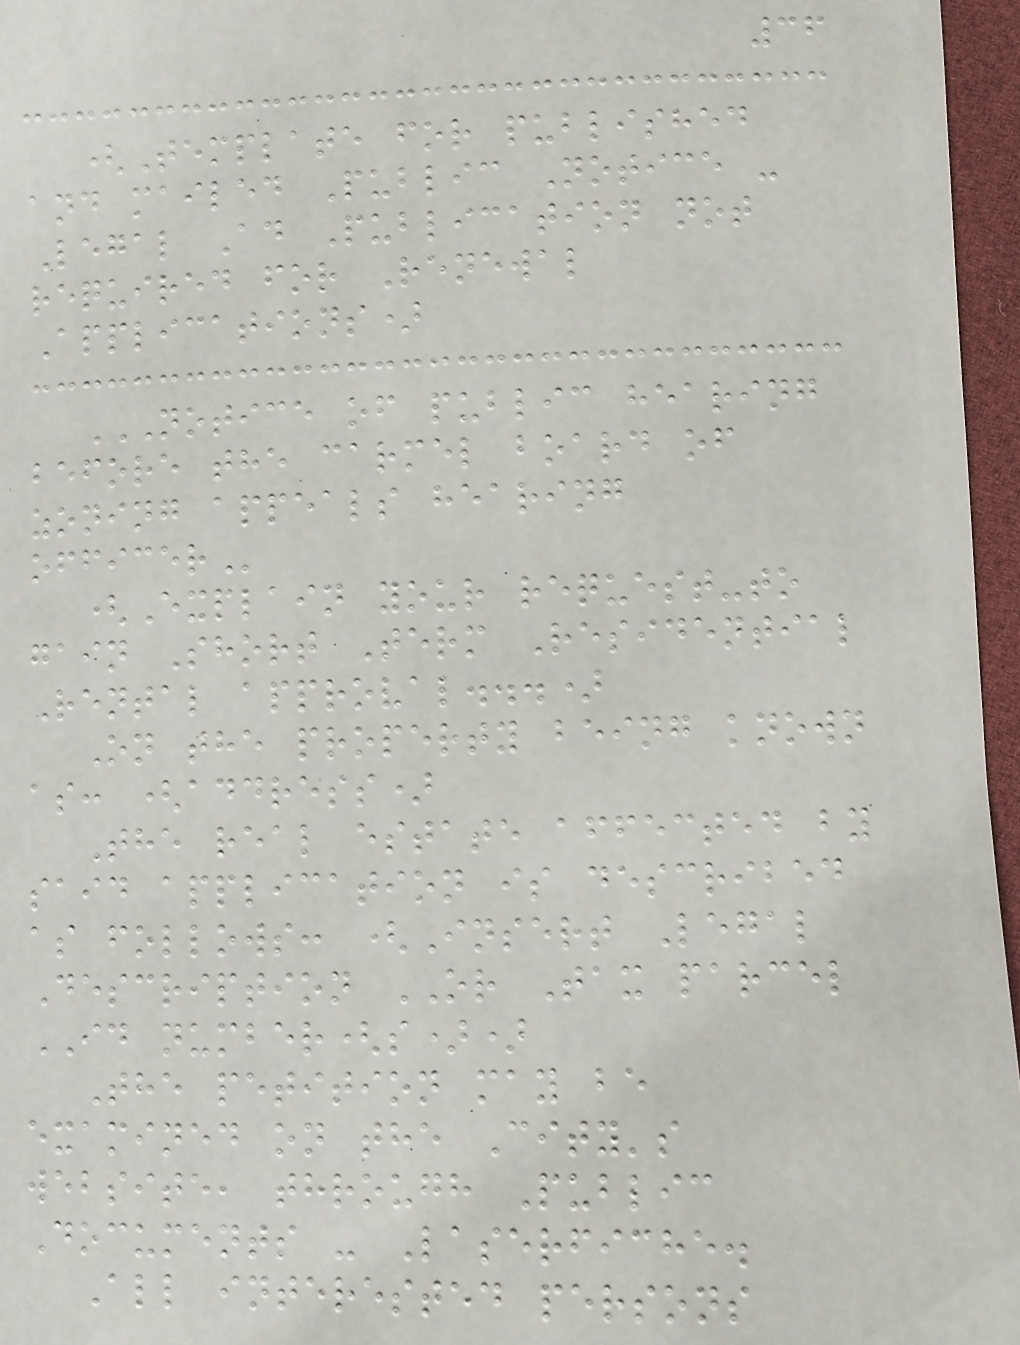36
(Template for published
and mailed Public Notice -
Legal Ad Publication not
required for Renewal
Applications)
NOTICE OF PUBLIC HEARING
BEFORE THE CARMEL BOARD OF
ZONING APPEALS HEARING
OFFICER
(Explain your request-to
gain Short Term Residential
Rental approval...)
On the property being known
as: (address)
The real estate affected by
said application is described
as follows: (Insert Legal
Description OR Tax parcel
ID number(s))
The petition may be
examined on the City's
website, through Public
Documents - Laserfiche.
All interested persons
